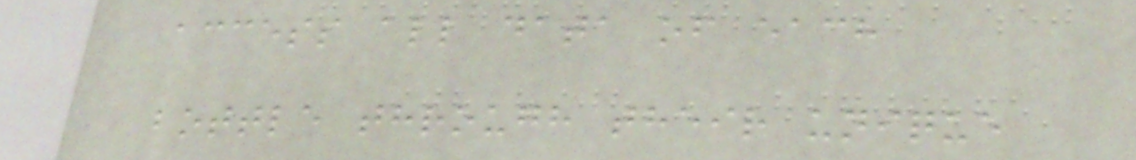access all data of each
bottle through their unique
